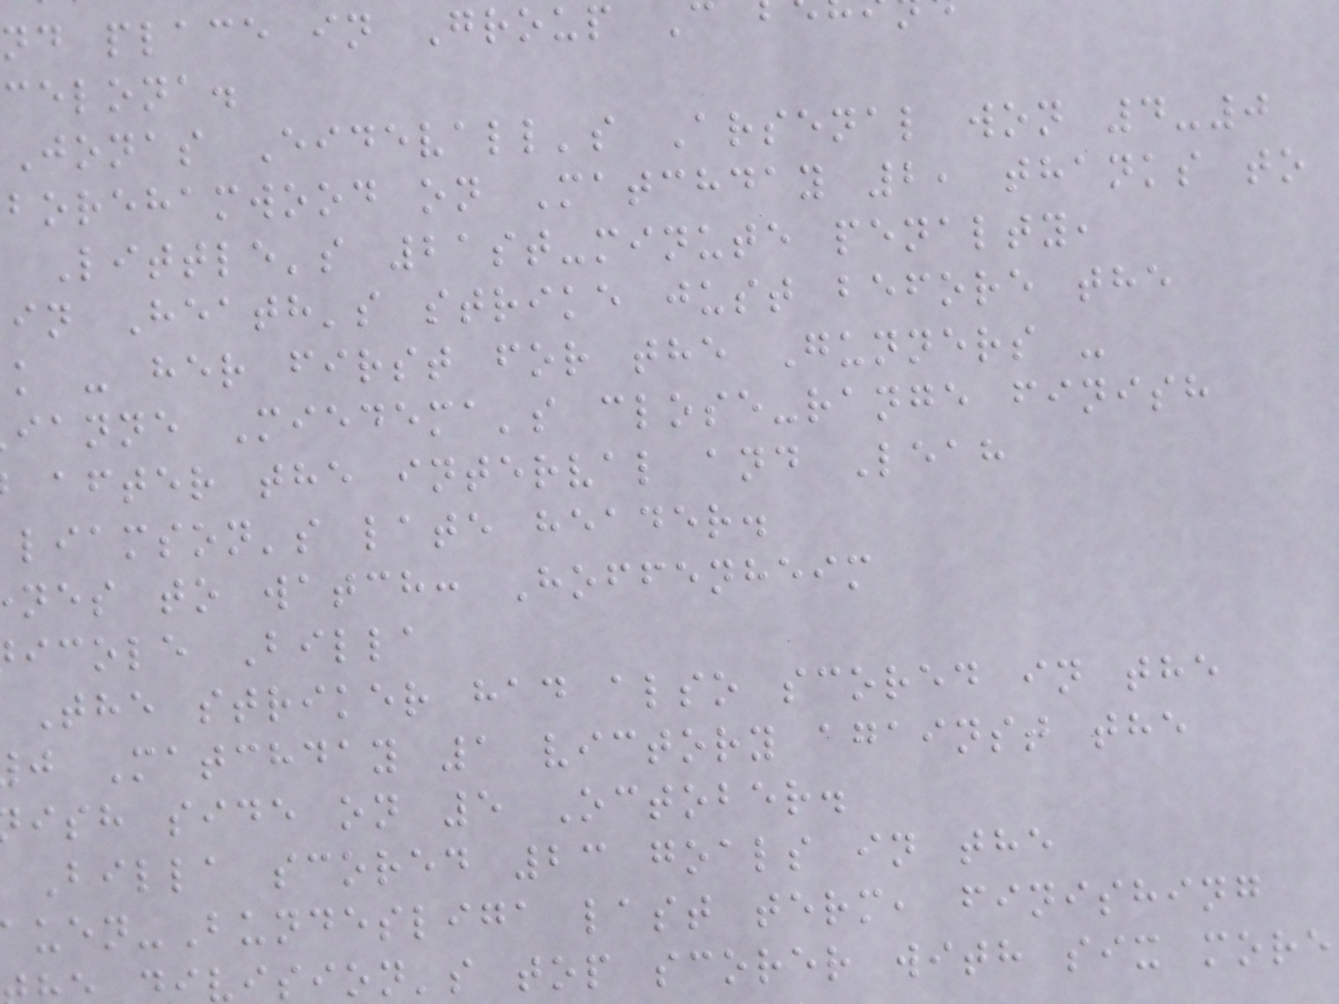nd place in Group
celona.
Jonas Eidevall's Arsenal won 4-0
borehamwood on Matchday 2, thanks to
Little's 21st-minute penalty,
in Heath's strike just before the
k - her first for the Gunners -
ianne Miedema's close-range finish
after the interval and Leah
liamson's late header.
nes to watch: Hoffenheim
icole Billa
The striker had also scored in the
j Matchday 1 victory against the
ish side on 5 October.
Billa scored 23 goals in the
uen-Bundesliga last term, finishing
vision's top scorer with six more
